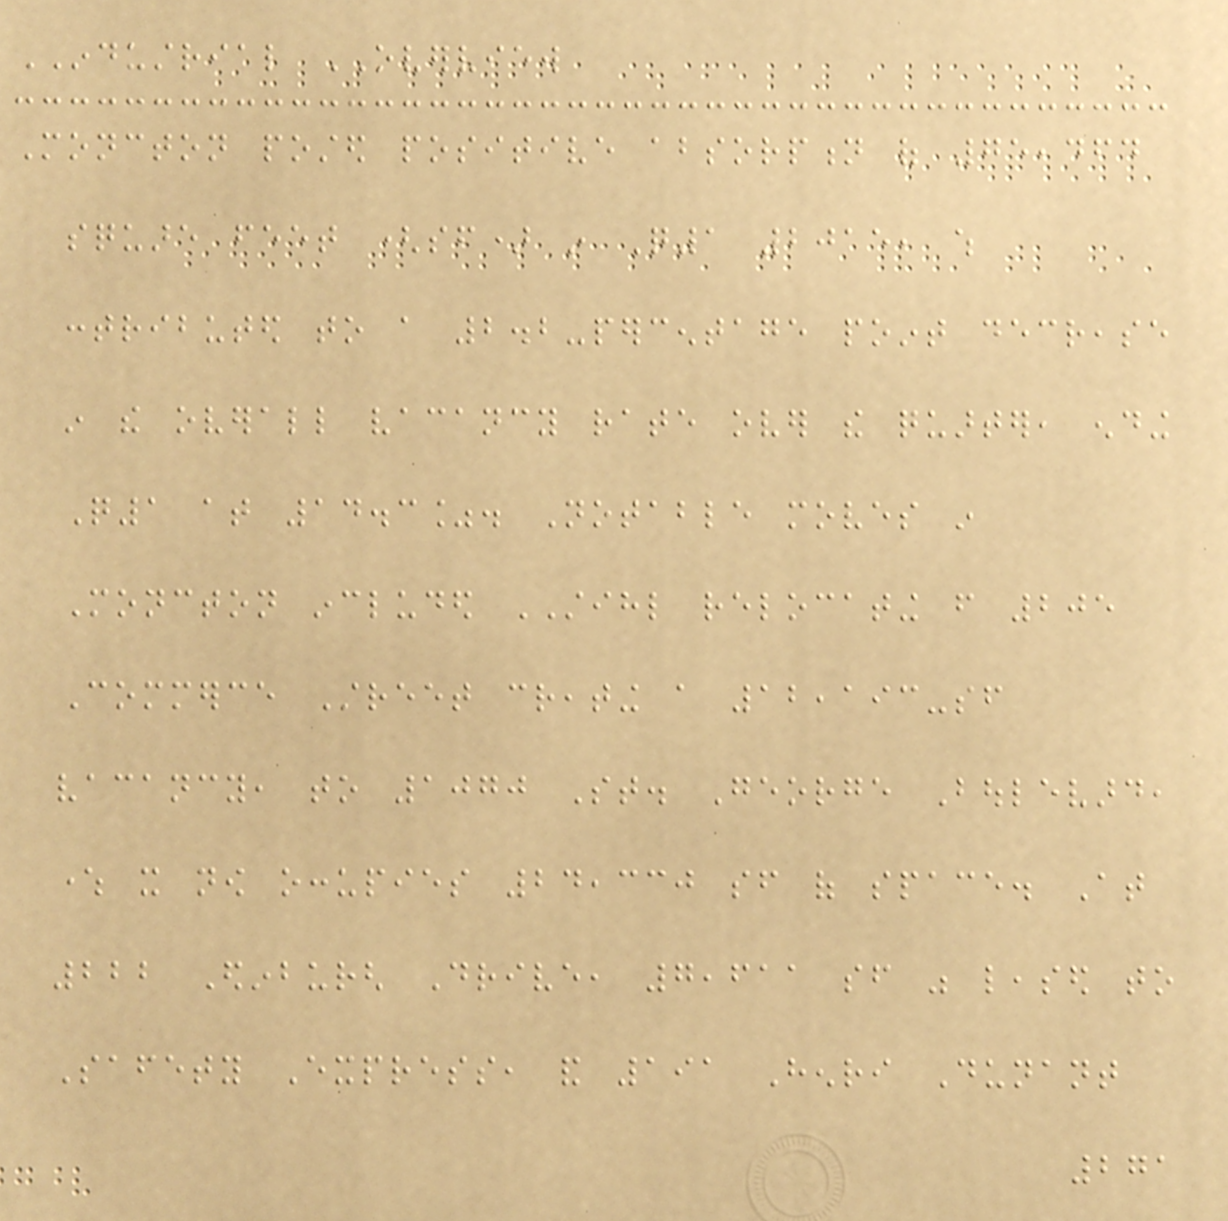INDUSTRIAL OVERVIEW
Moncton posted positive absorption of 75,464
square feet (sf) in Q1 2015, which
contributed to a 2.2-percentage point decrease
in the overall vacancy rate over the quarter, ending
Q1 at 14.3%. Notable moves in
Moncton included STIHL relocating from 205
Commerce Street creating a 12,193-sf
vacancy, to 1070 St. George Boulevard,
where it now occupies 24,330 sf of space. At
222 Edinburgh Drive, 7,611 sf was leased to
Safety Express, and 191 Henri Dunant
271
